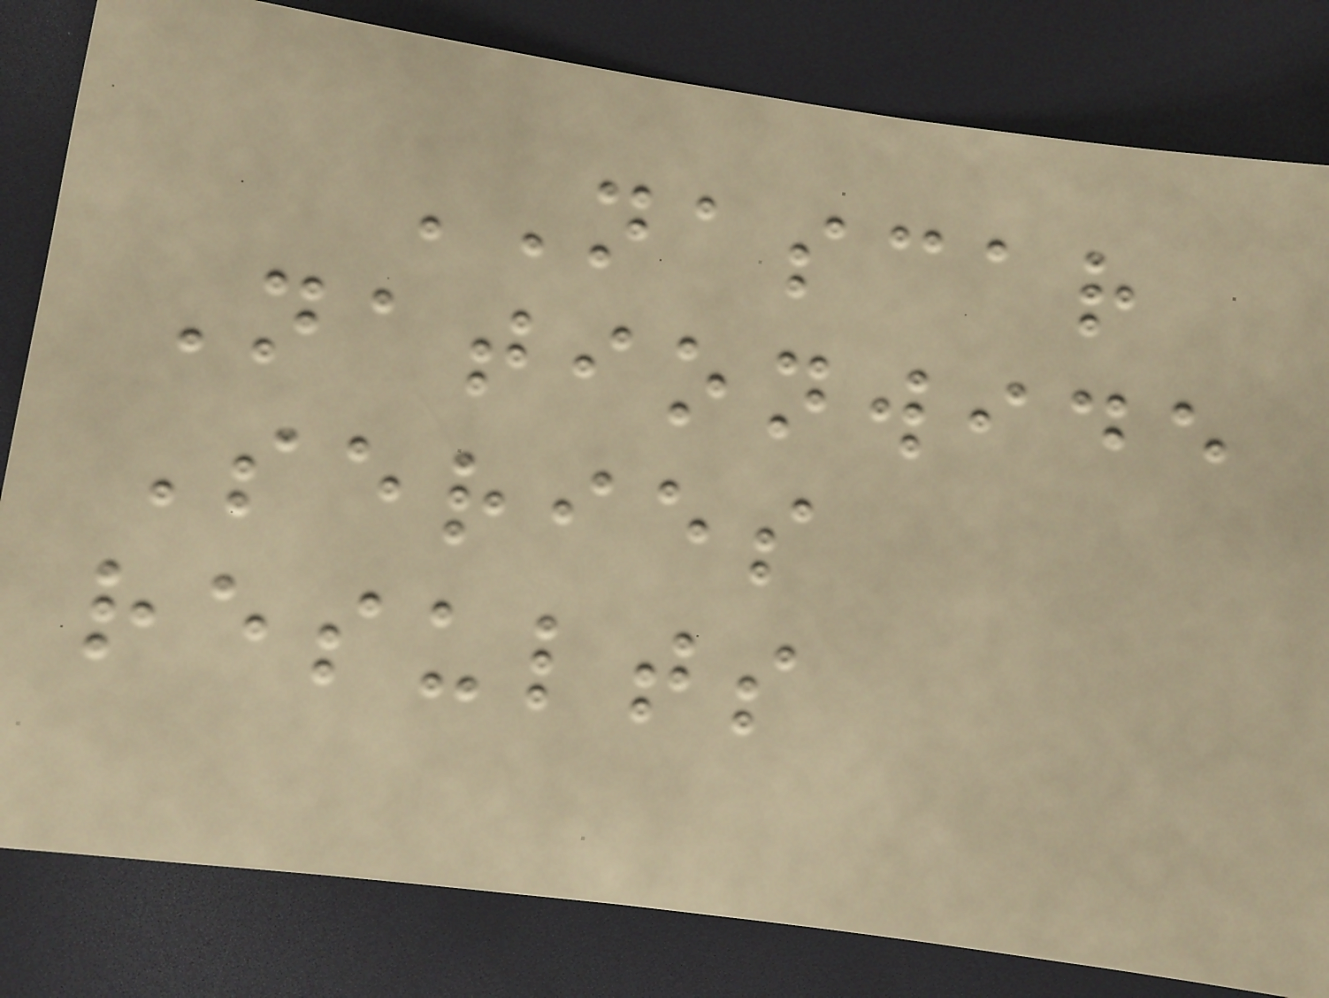NASCAR
Nationwide
Series
results
